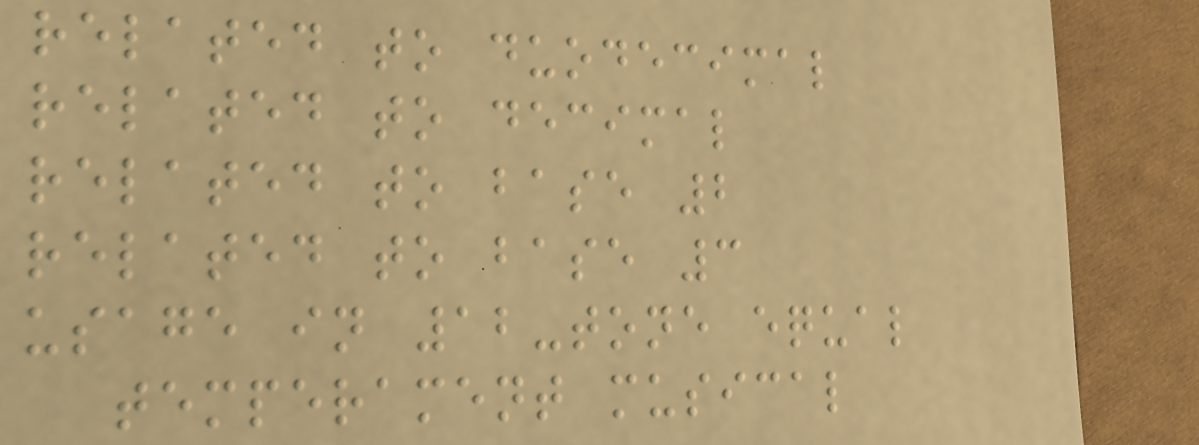related to duodecimal
related to decimal
related to base 2
related to base 3
usage in 12-tone equal
temperament musical
